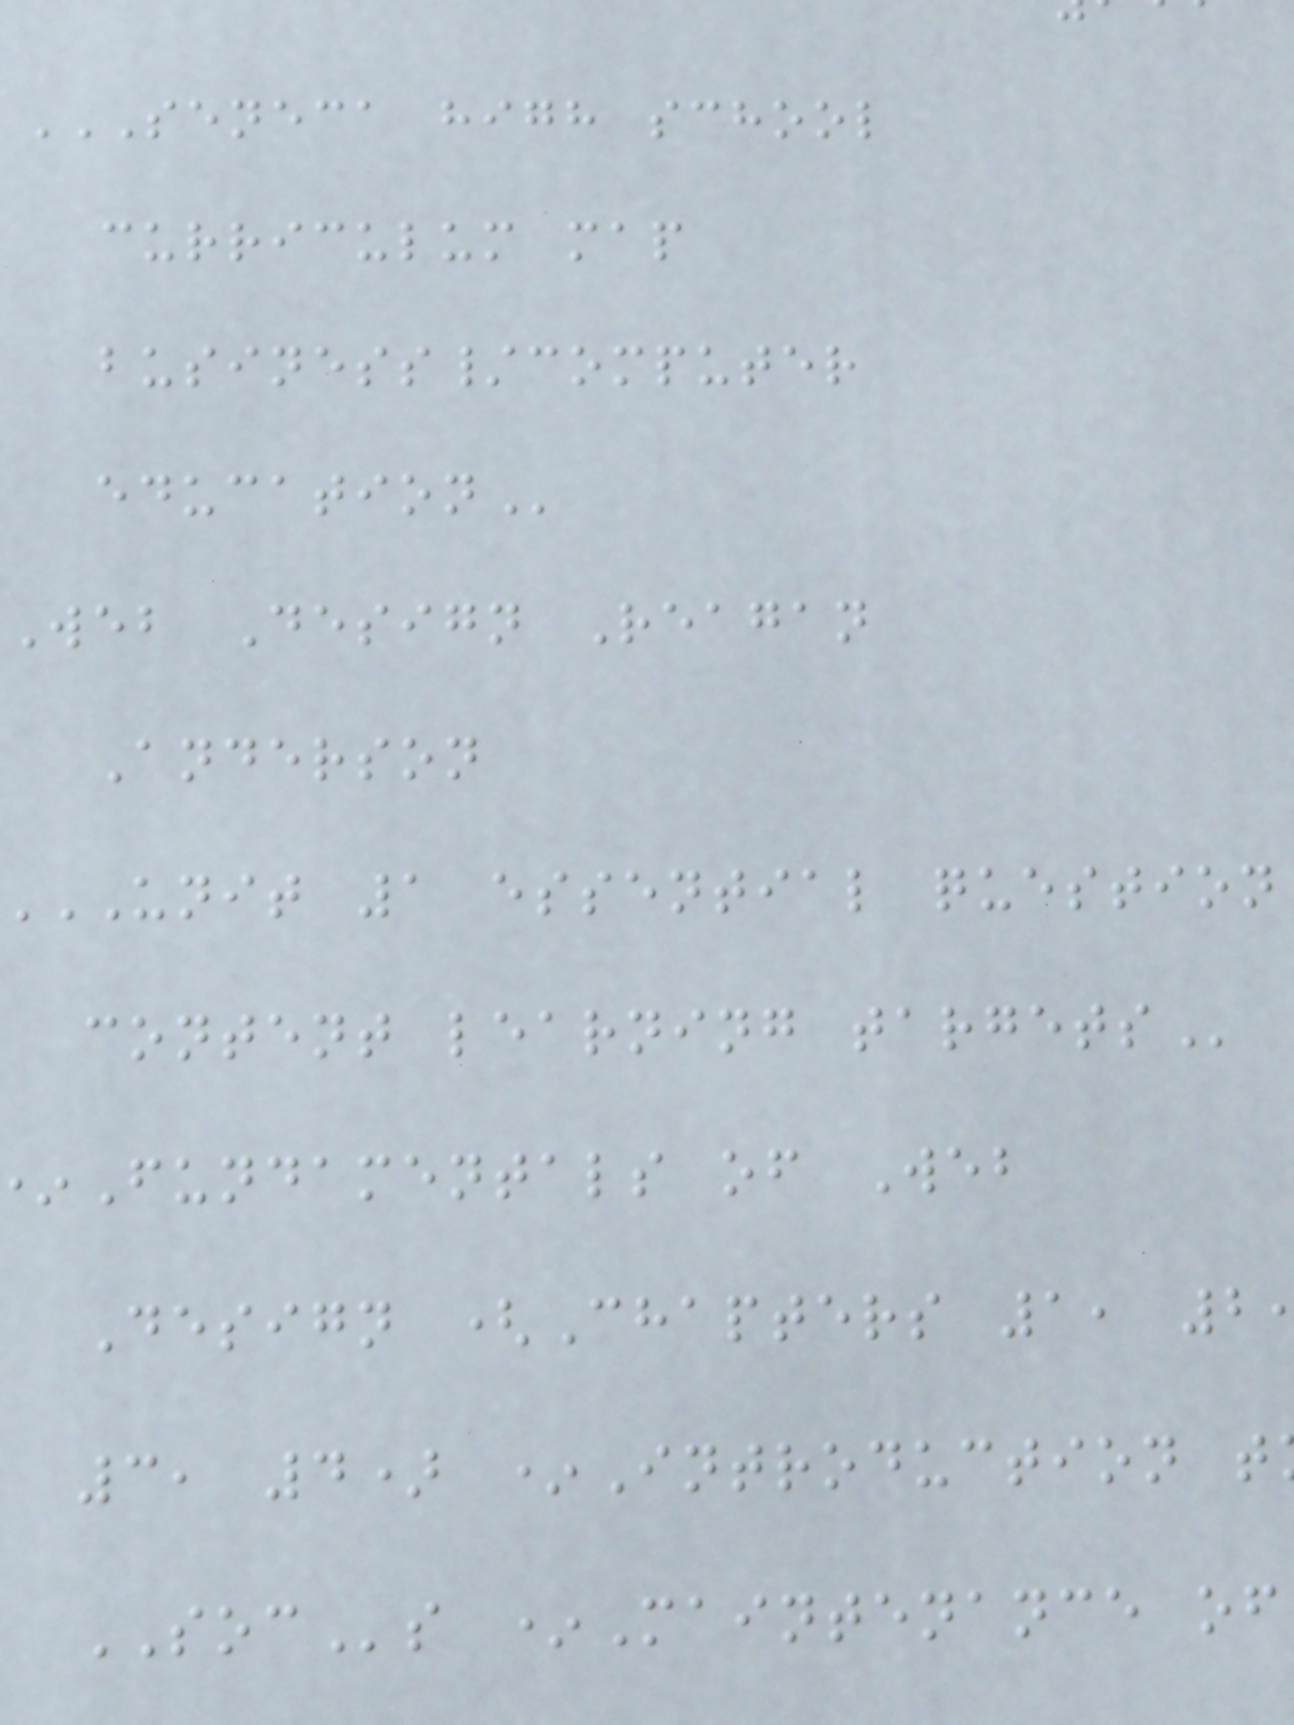SENECA HIGH SCHOOL
curriculum map
business/computer
Web Design Reagan
Anderson
UNIT 1 essential question
content learning
Fundamentals of Web
Design (Chapters 1, 2
3, 4) *Introduction t
SOCs *Maintenance of
